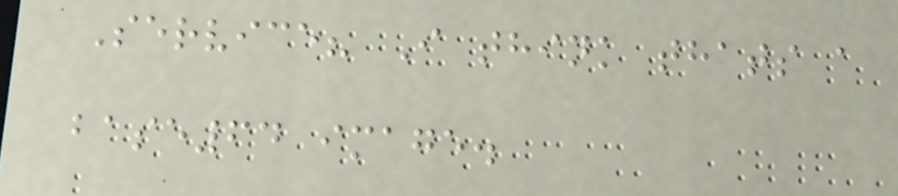Service? I think thats a
base64 image.
